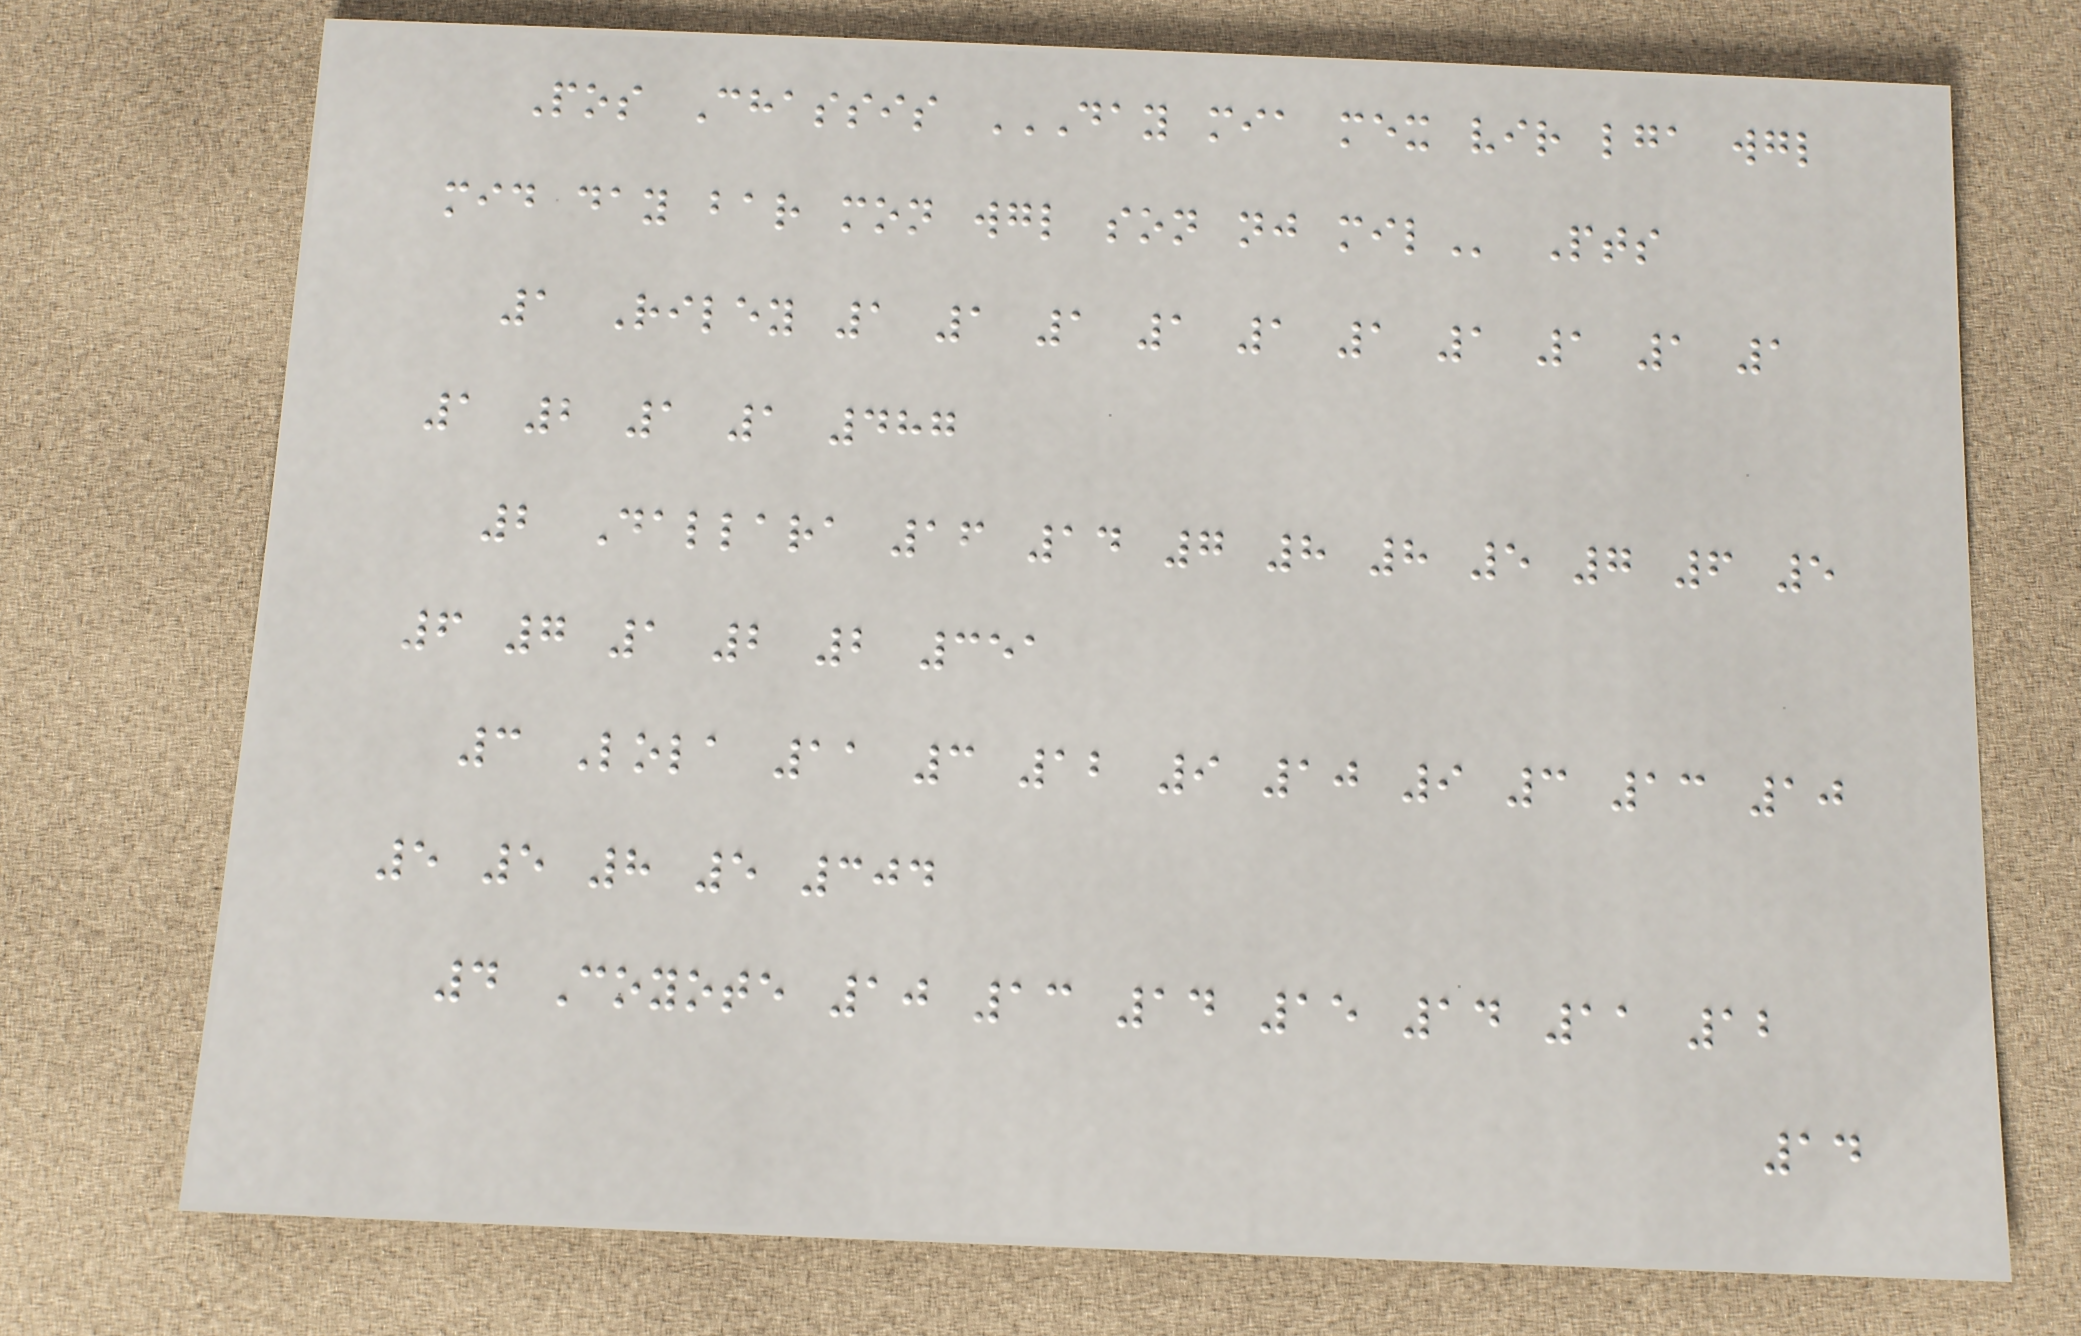Pos Chassis DAY MIA MEX VIR LGA WGL
MID DAY BAR MON WGL SON NJ MIL Pts
1 Riley 1 1 1 1 1 1 1 1 1 1
1 2 1 1 487
2 Dallara 16 14 7 8 8 5 7 6 5
6 7 1 2 2 351
3 Lola 11 3 12 9 10 9 3 13 10
5 5 8 5 304
4 Coyote 10 13 14 15 14 11 12
14
